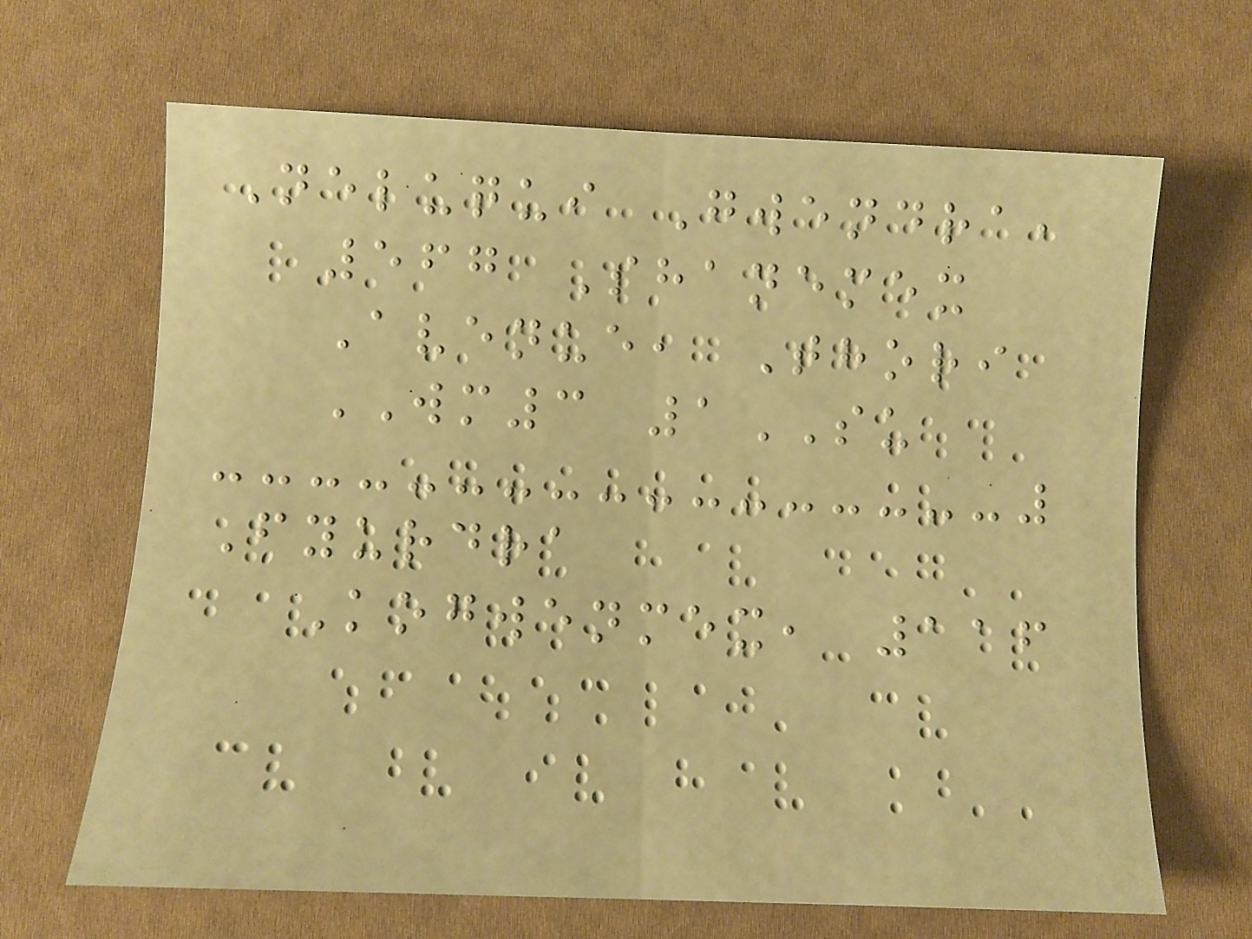Neluqui Gwendra,
567 Shanemex
Avenue, Thori
WM3 1SU
Fyurdra
Kogwenmex, 116
